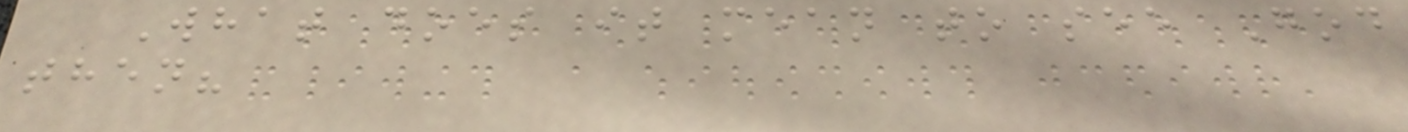What does it mean to see God
then?
